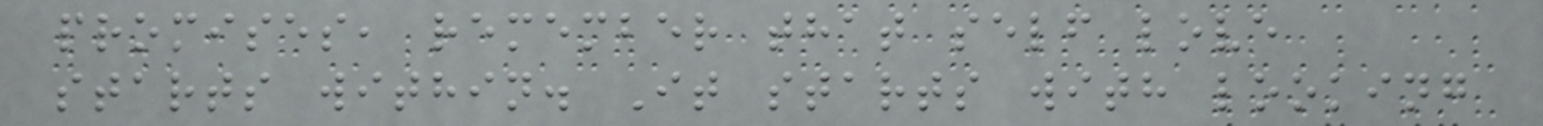promises, remember that self love
starts within. It starts with looking
